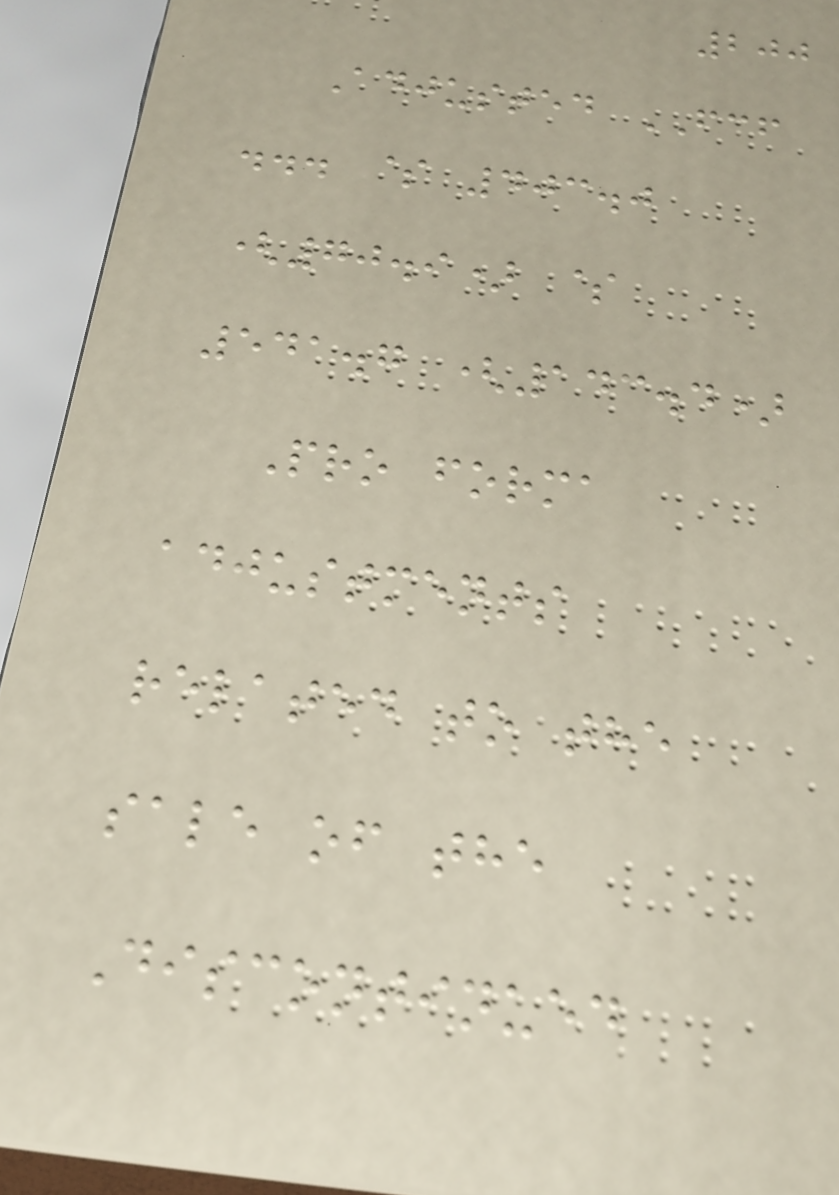200
Adjusted FCF
... $ 403.0
(70.9) $
541.7 (143.4)
Pro forma
adjustments
related to the
sale of the
Discontinued
